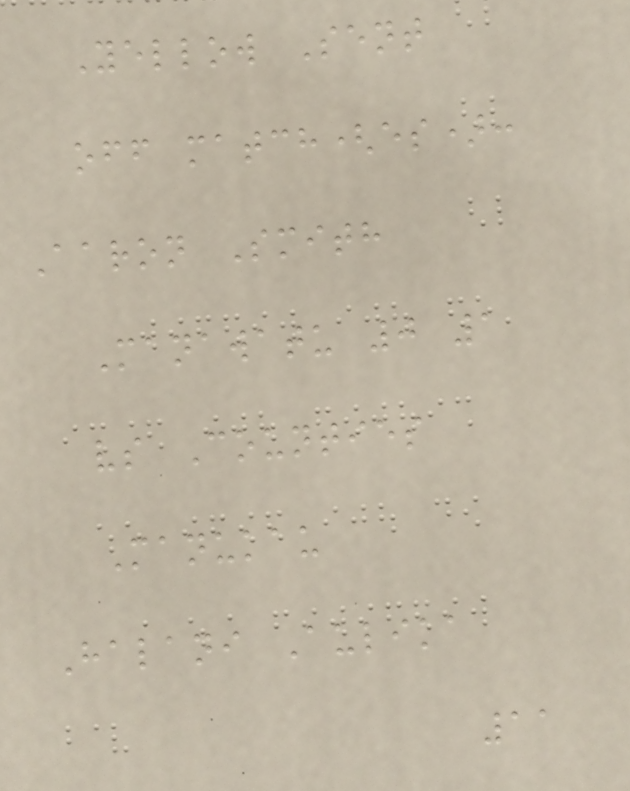Yellow Sent
off match(es):
Aaron Smith
Manawatu 0 1
vs Counties
Manukau
Halani Aulika
11
